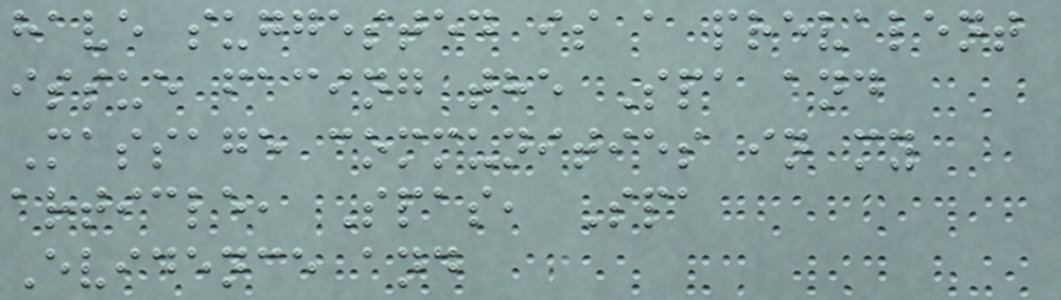have suggested is a prevalent
issue facing the Spa and
Massage communities in my
article, Spas, Spa
Evidence and
